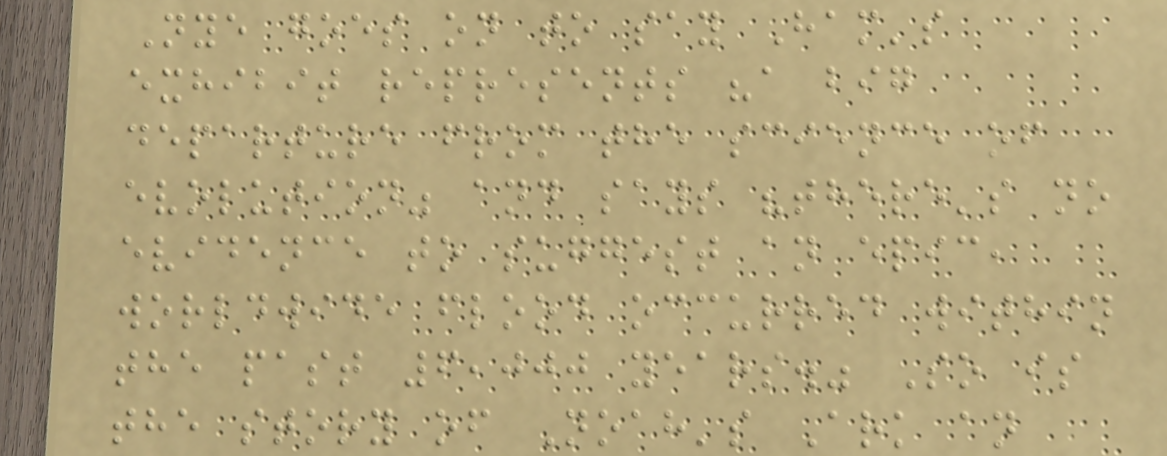Nye goes on to say Ham's
exhibit represents "a big
departure from the science of
evolution" and says "there's no
evidence to suggest an epic,
worldwide flood occurred within
the past 6,000 years." So is
the story of Noah's Ark an
